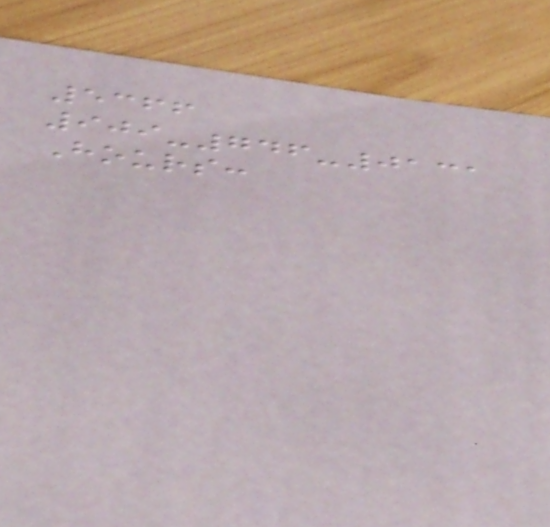5366
909-746-0131
Hours:
